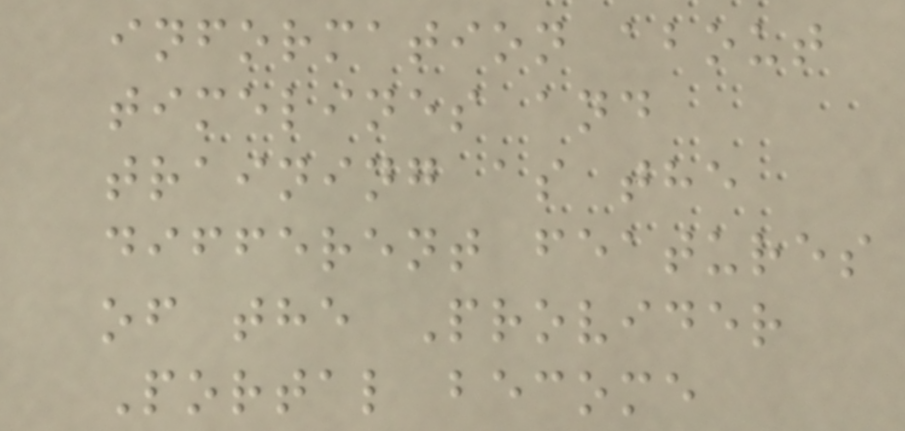information about
timelines and
training as the
different features
of the Provider
Portal become
